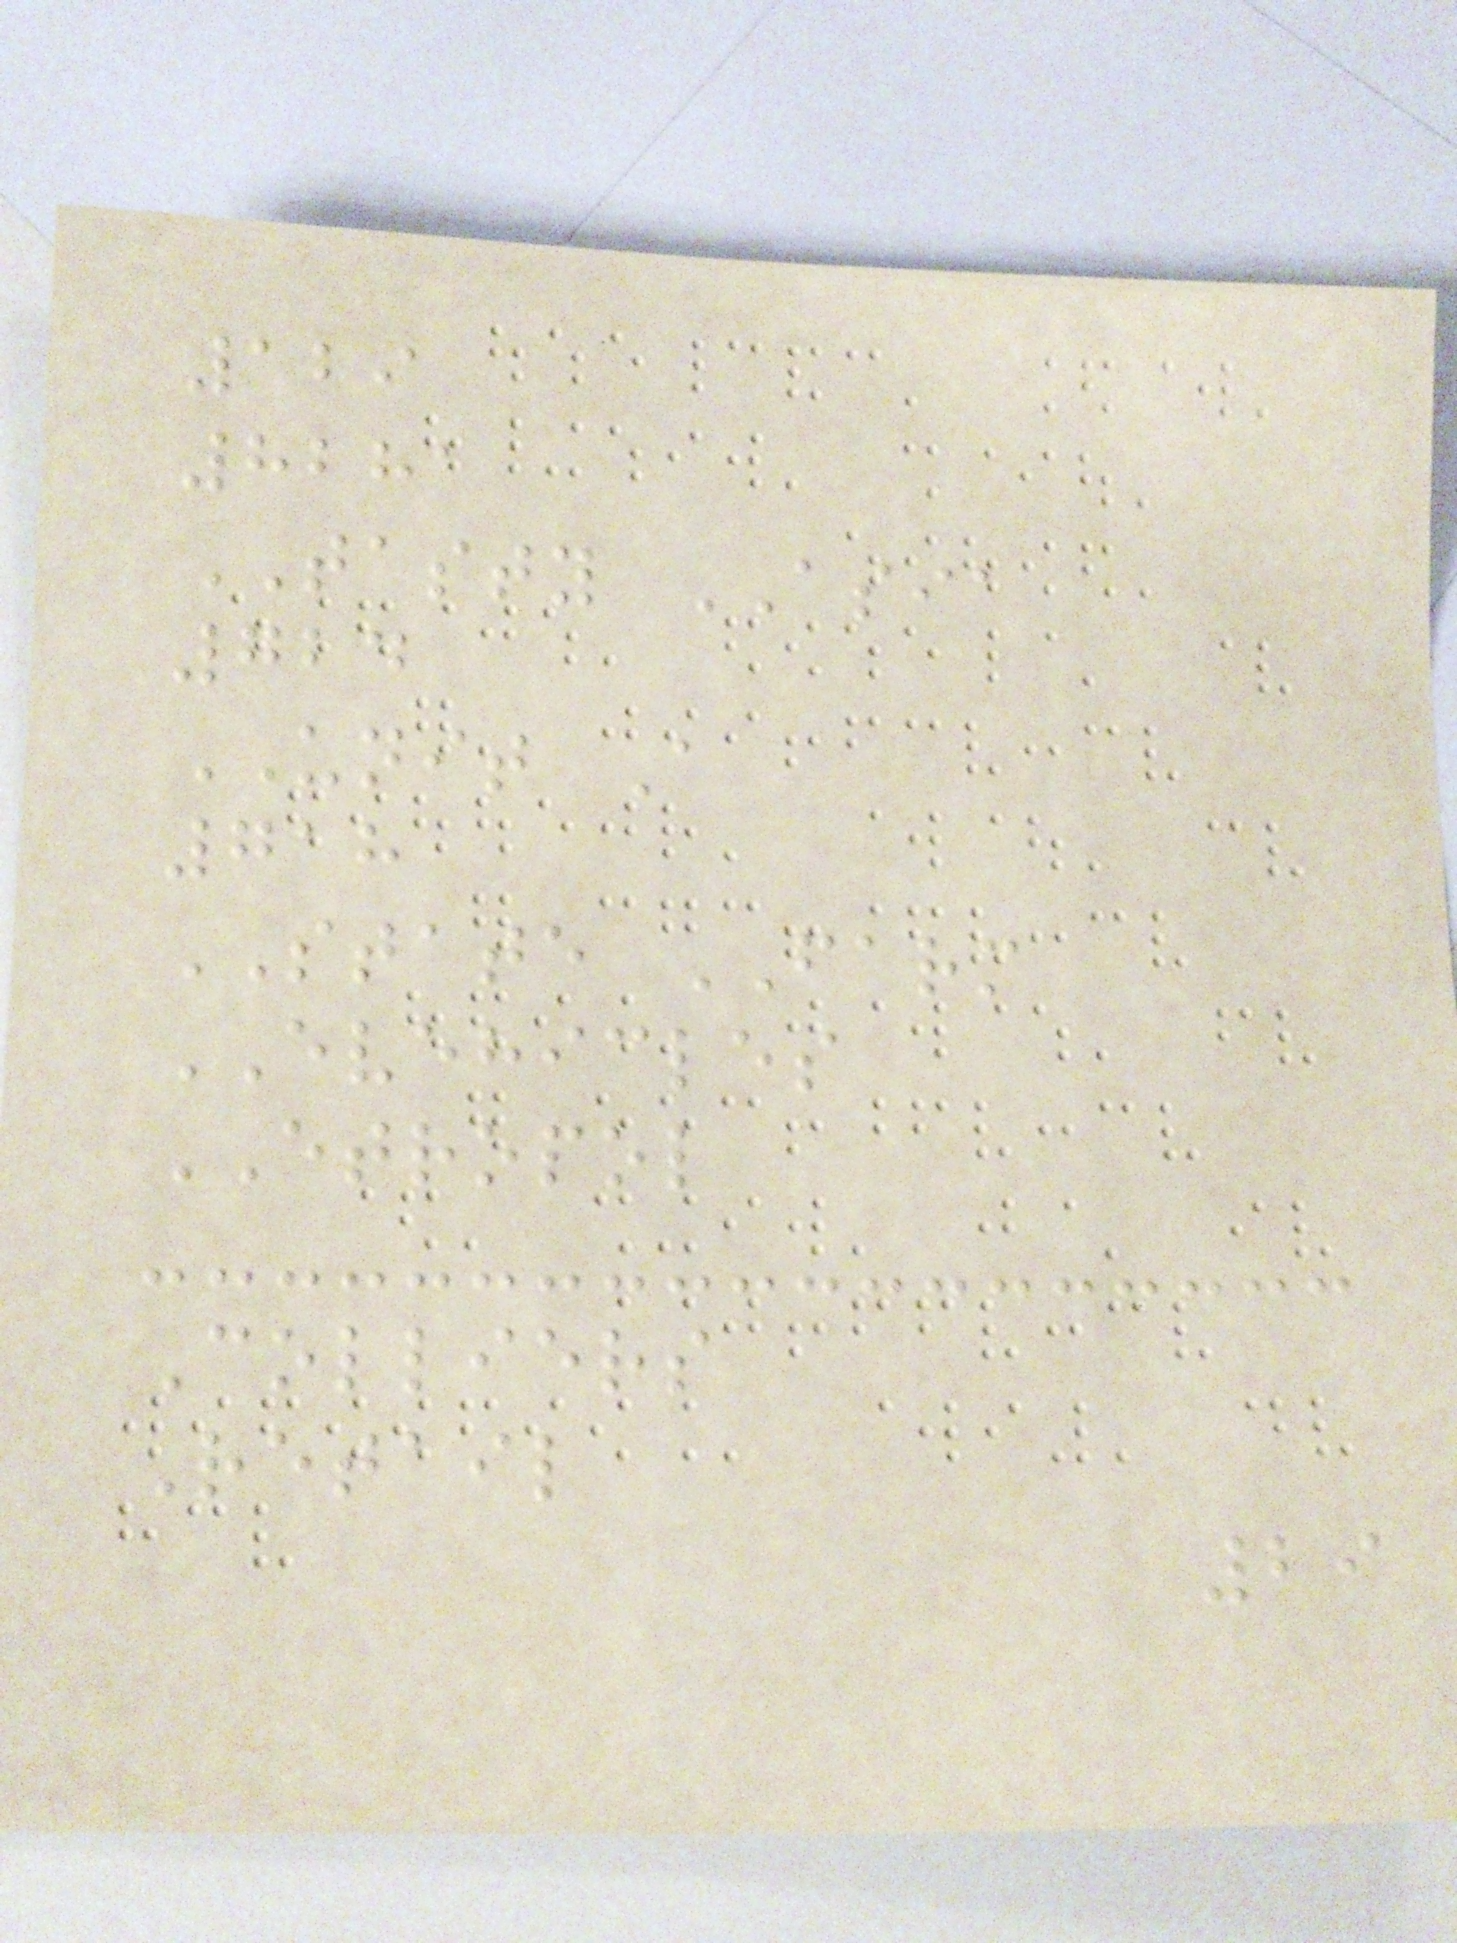129
8281
TASTY ASIA
724
UNIT A
718
STATE FARM
EVEHICLES
ETROPOL
Colliers
Retail
29
